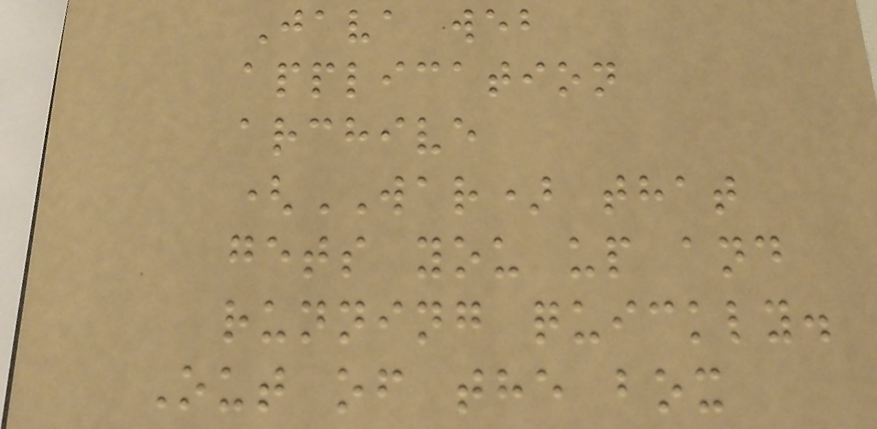Java web
application
archive
(WAR) that
gets you up and
running quickly.
Out of the box
